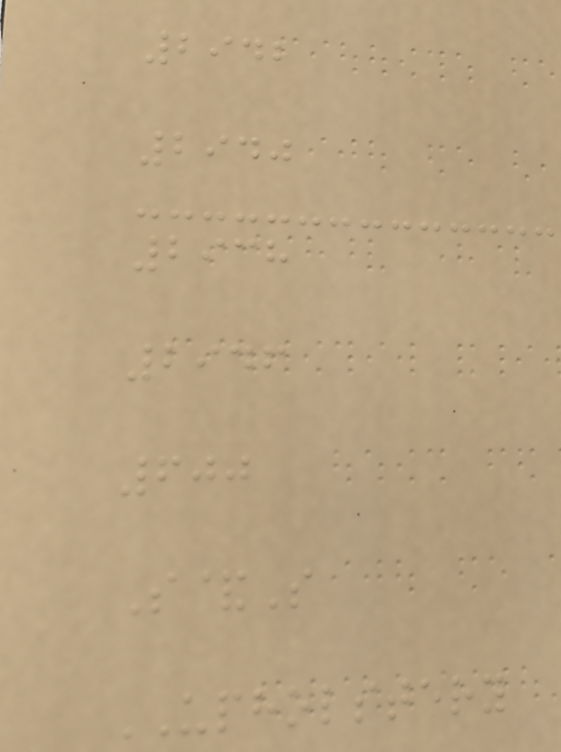2942
2940
2938
2946
600
S&S
UPHOLSTERY
